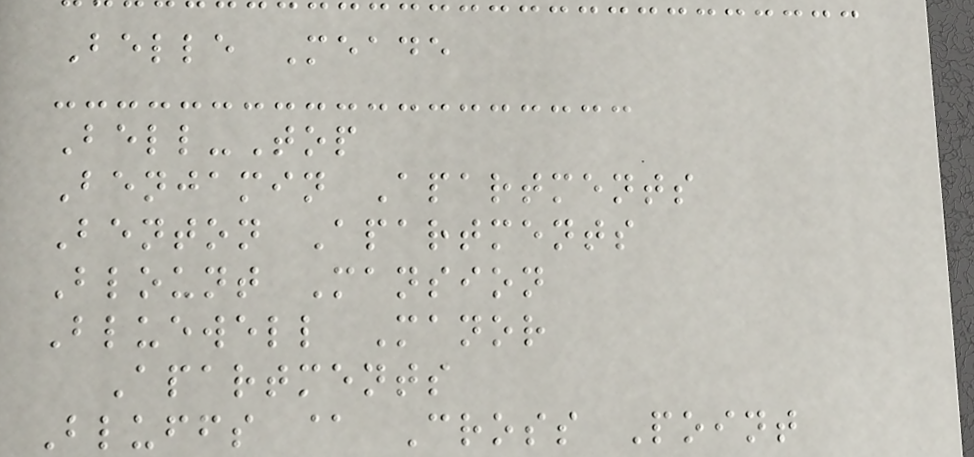Belle Meade
Bell-Top
Benjamin Apartments
Benton Apartments
Blount Mansion
Bluewell Manor
Apartments
Bluffs @ Cross Point
